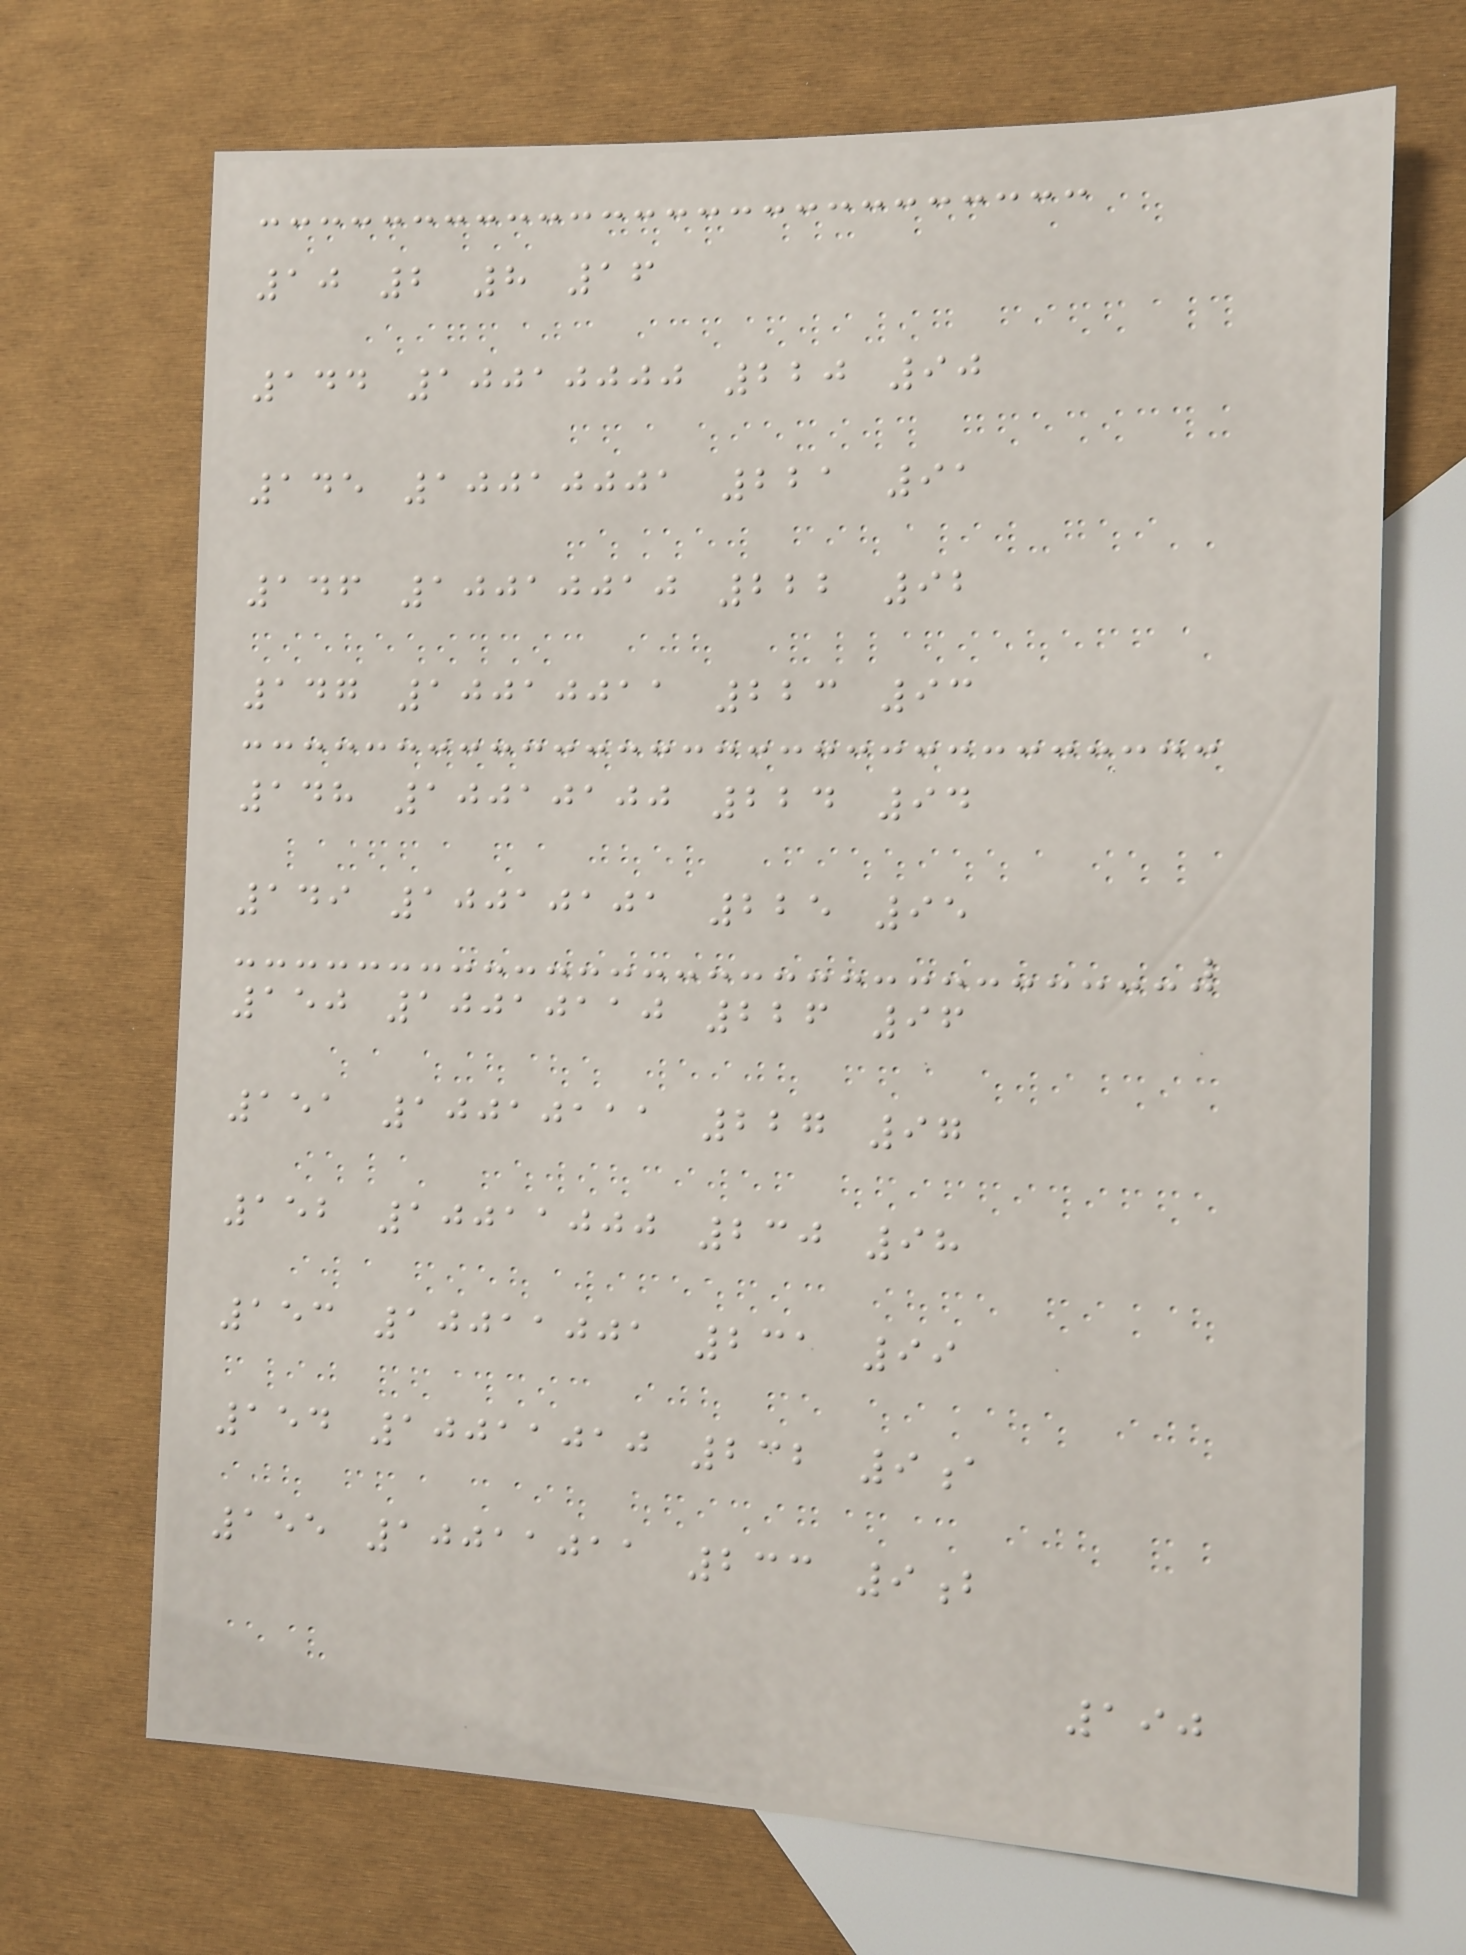10 2 8 16
144 10010000 220 90
145 10010001 221 91
146 10010010 222 92
147 10010011 223 93
148 10010100 224 94
149 10010101 225 95
150 10010110 226 96
151 10010111 227 97
152 10011000 230 98
153 10011001 231 99
154 10011010 232 9a
155 10011011 233 9b
190
